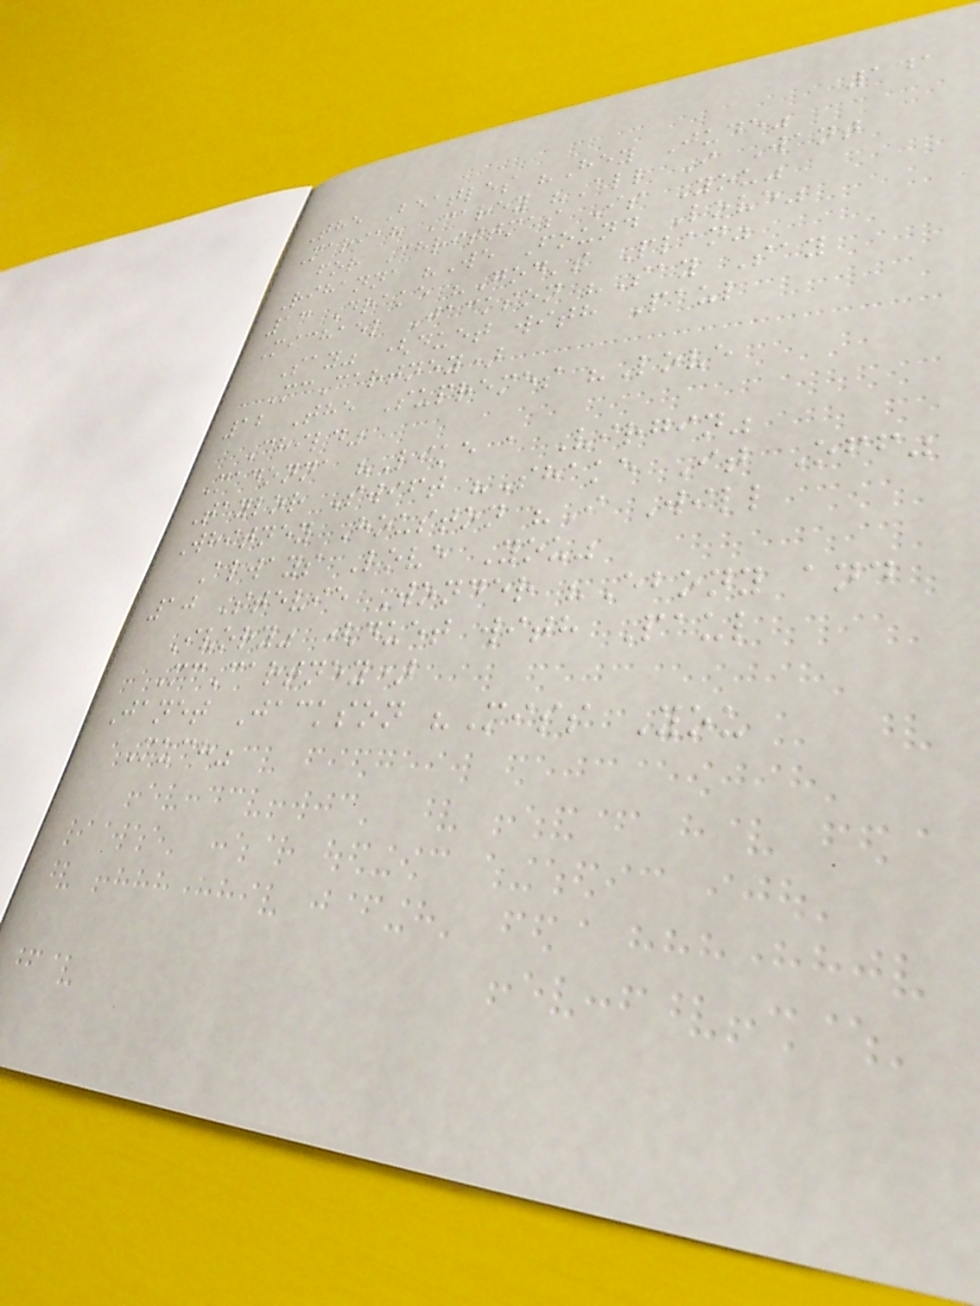141
The Beatles "Hey Jude"
Mariah Carey "All I Want
for Christmas Is You"
Rihanna "We Found Love"
13 Drake "God's Plan"
Michael Jackson "Say Say
Say" (duet with Paul
McCartney)
12 The Supremes "Love
Child"
Madonna "Like a Virgin"
Taylor Swift "Shake It Off"
Whitney Houston "I Will
Always Love You"
10 Stevie Wonder "Ebony and
Ivory" (duet with Paul
McCartney)
Janet Jackson "Miss You
Much"
